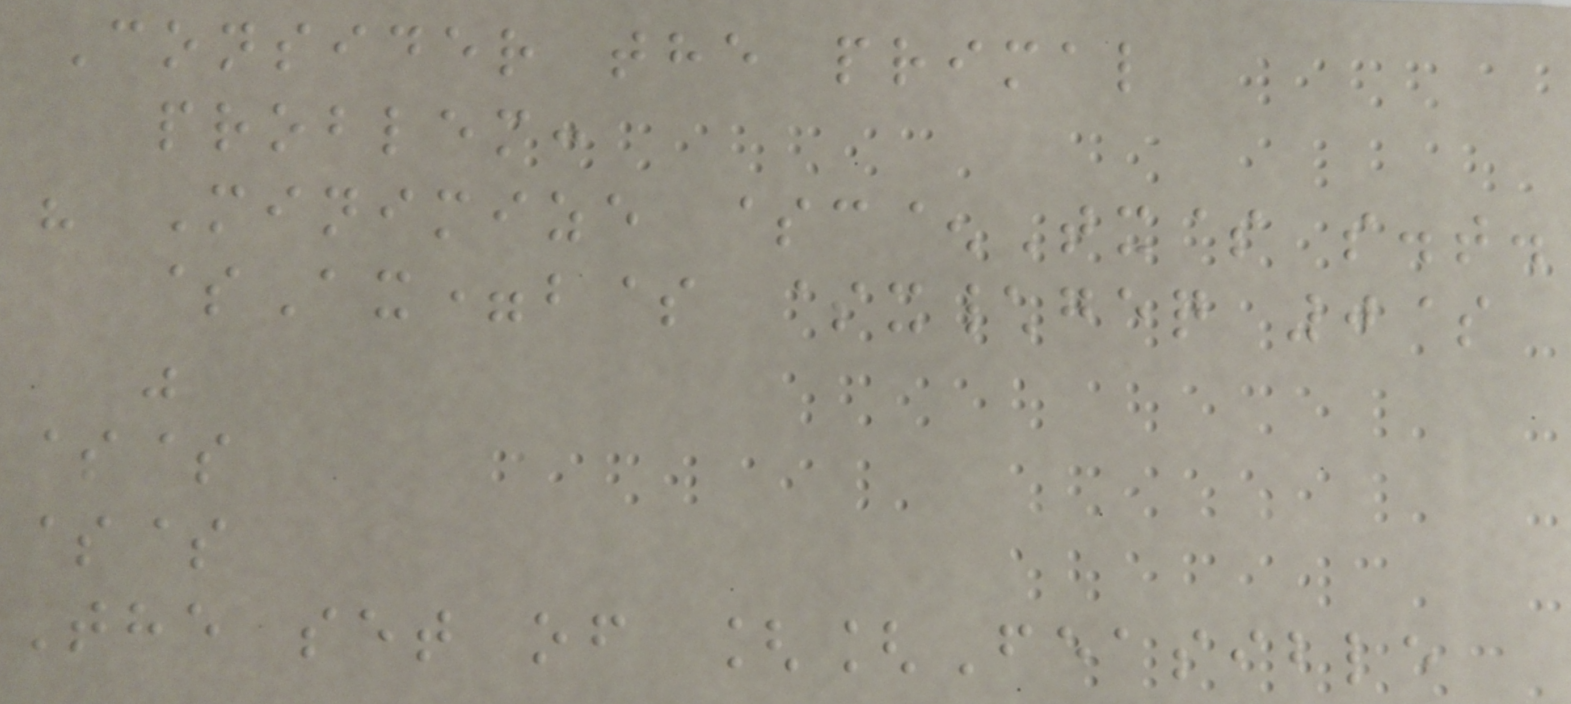Consider the primal
problem:
" Minimize $c^Tx$ s.t.
$Ax=b$ $x\geq 0$
"
$$
$$
The set of [[Feasible
